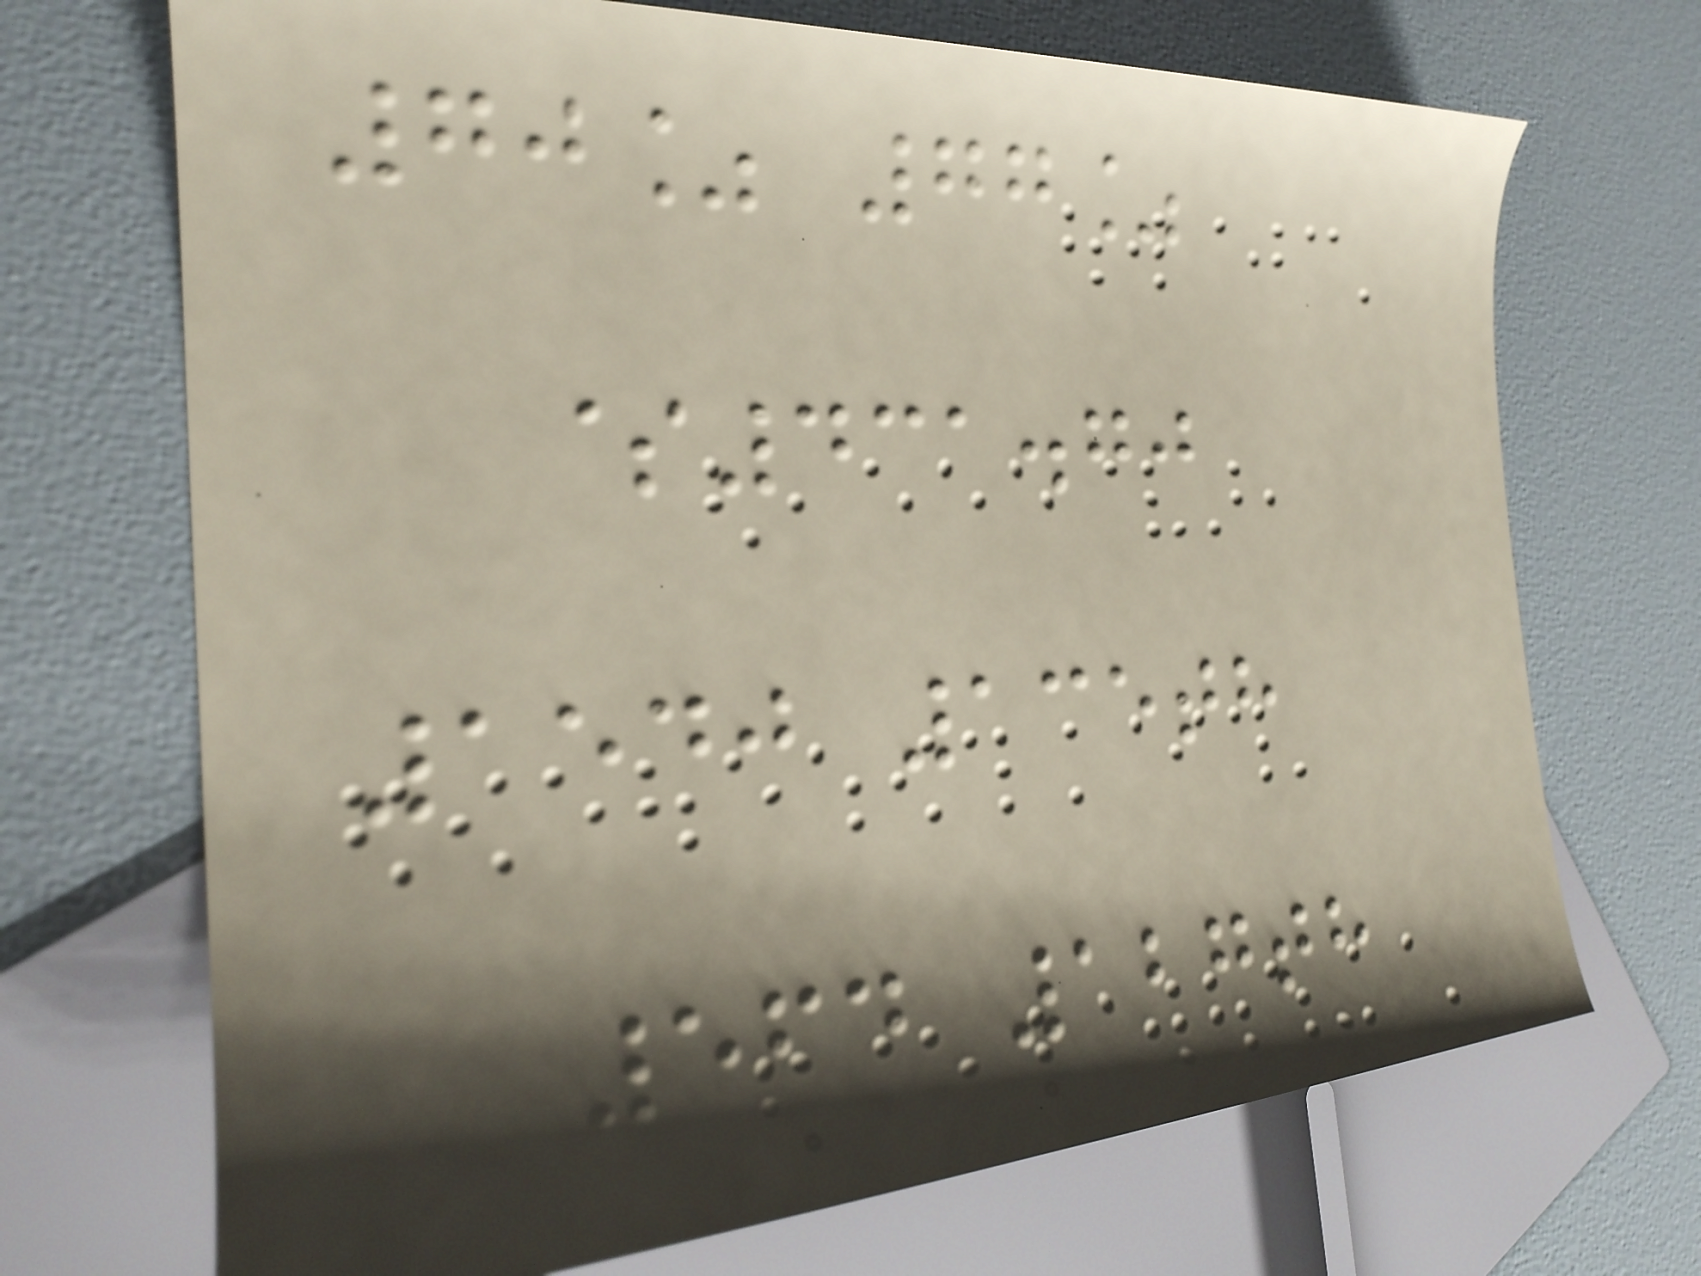70% 77%
$431.70
1540 135th
564 127th
